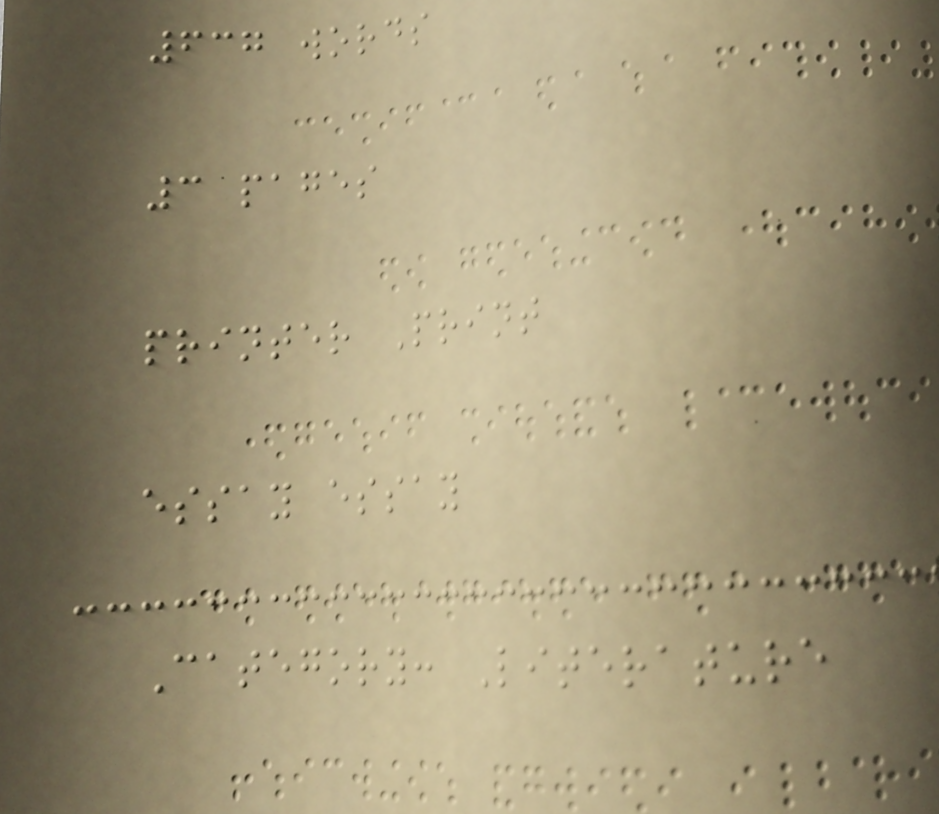637 words
3 pages
printer Print
essay essay
Category: Literature
